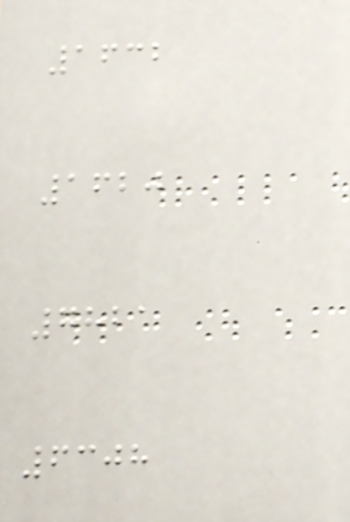1632
1620
7821
6308
